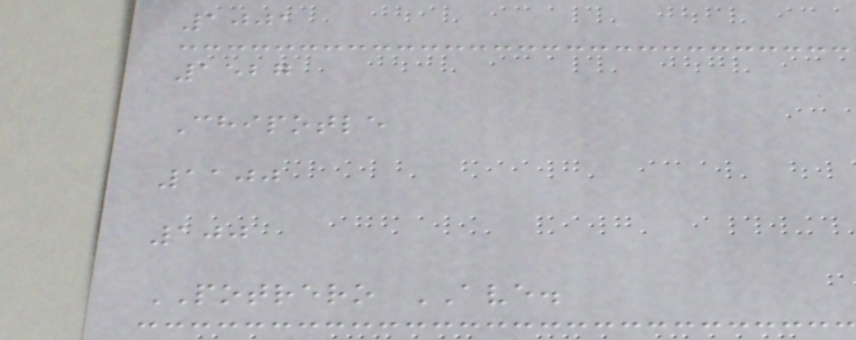1001
1527
Chipotle
1100
100
POTRERO AVE.
